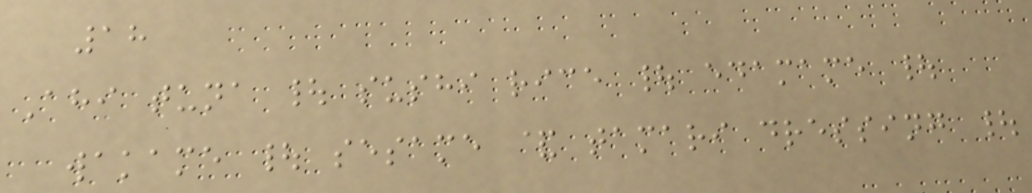18
Ahi tuna | sushi rice | edamame |
wakame | sesame & tamari dressing |
